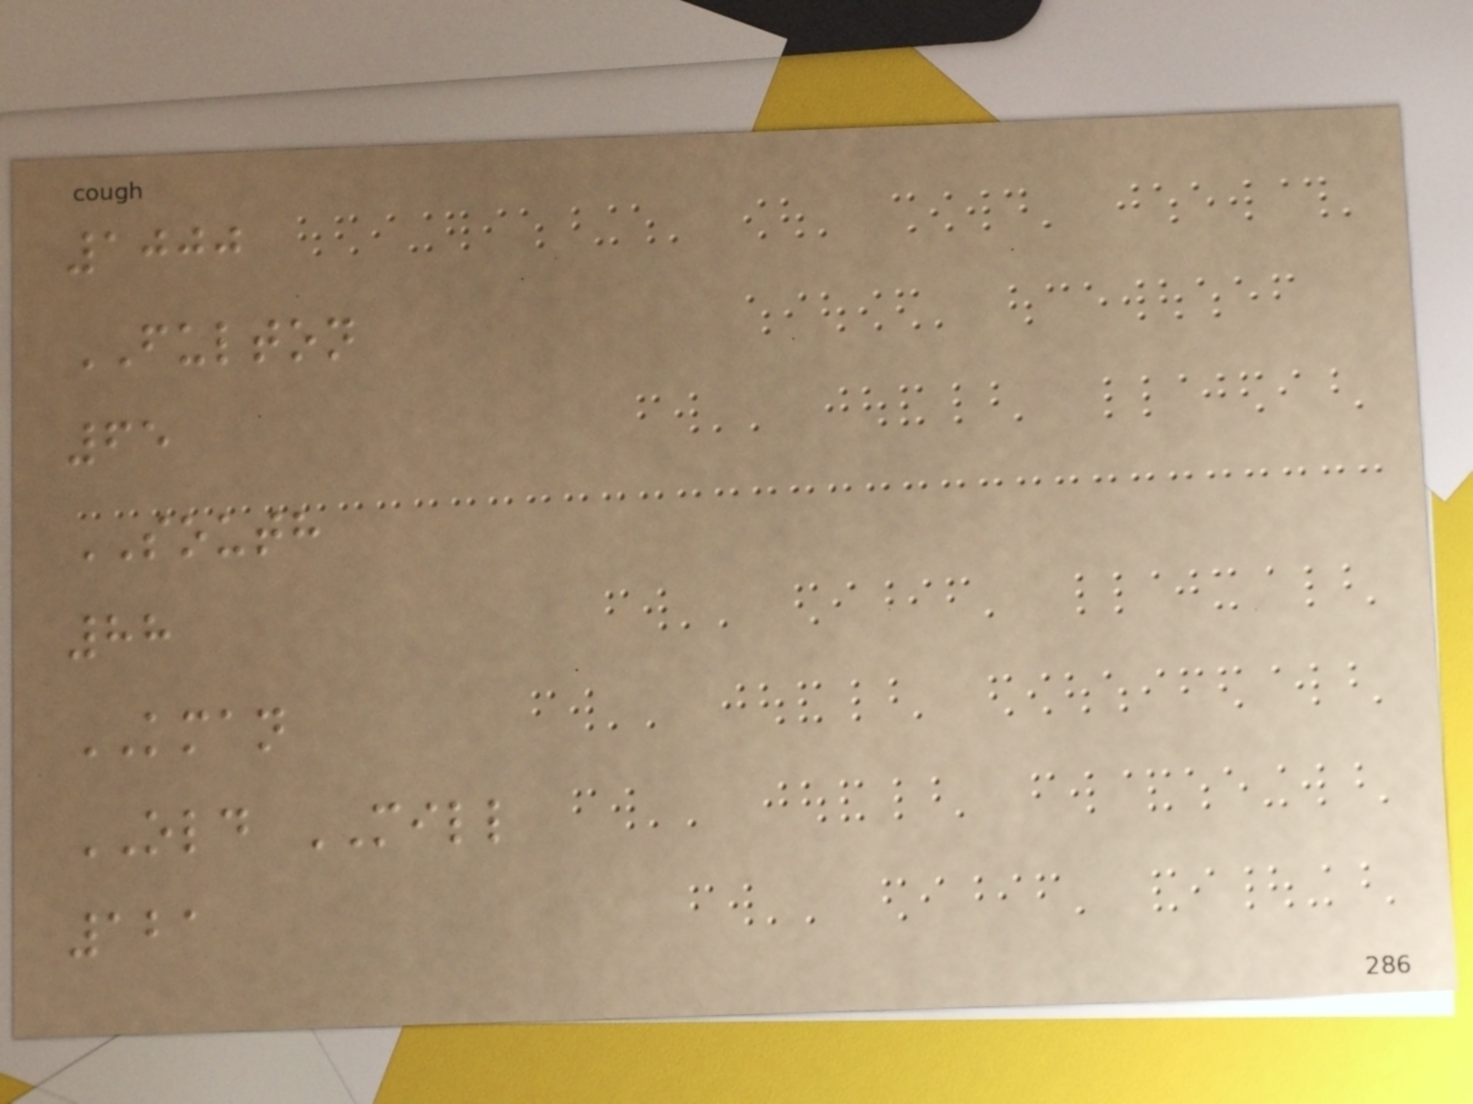1000
FULTON
65
SOUTH
88
KMAN
OLD MILL
121
